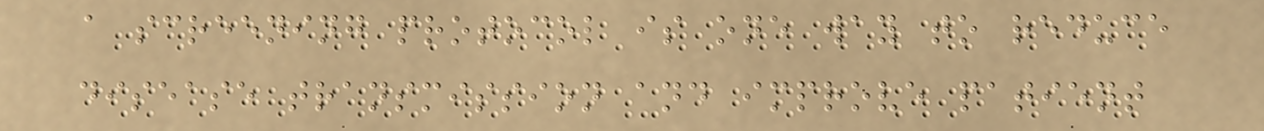a screening protocol is one way to reduce
disease transmission and improve patient
